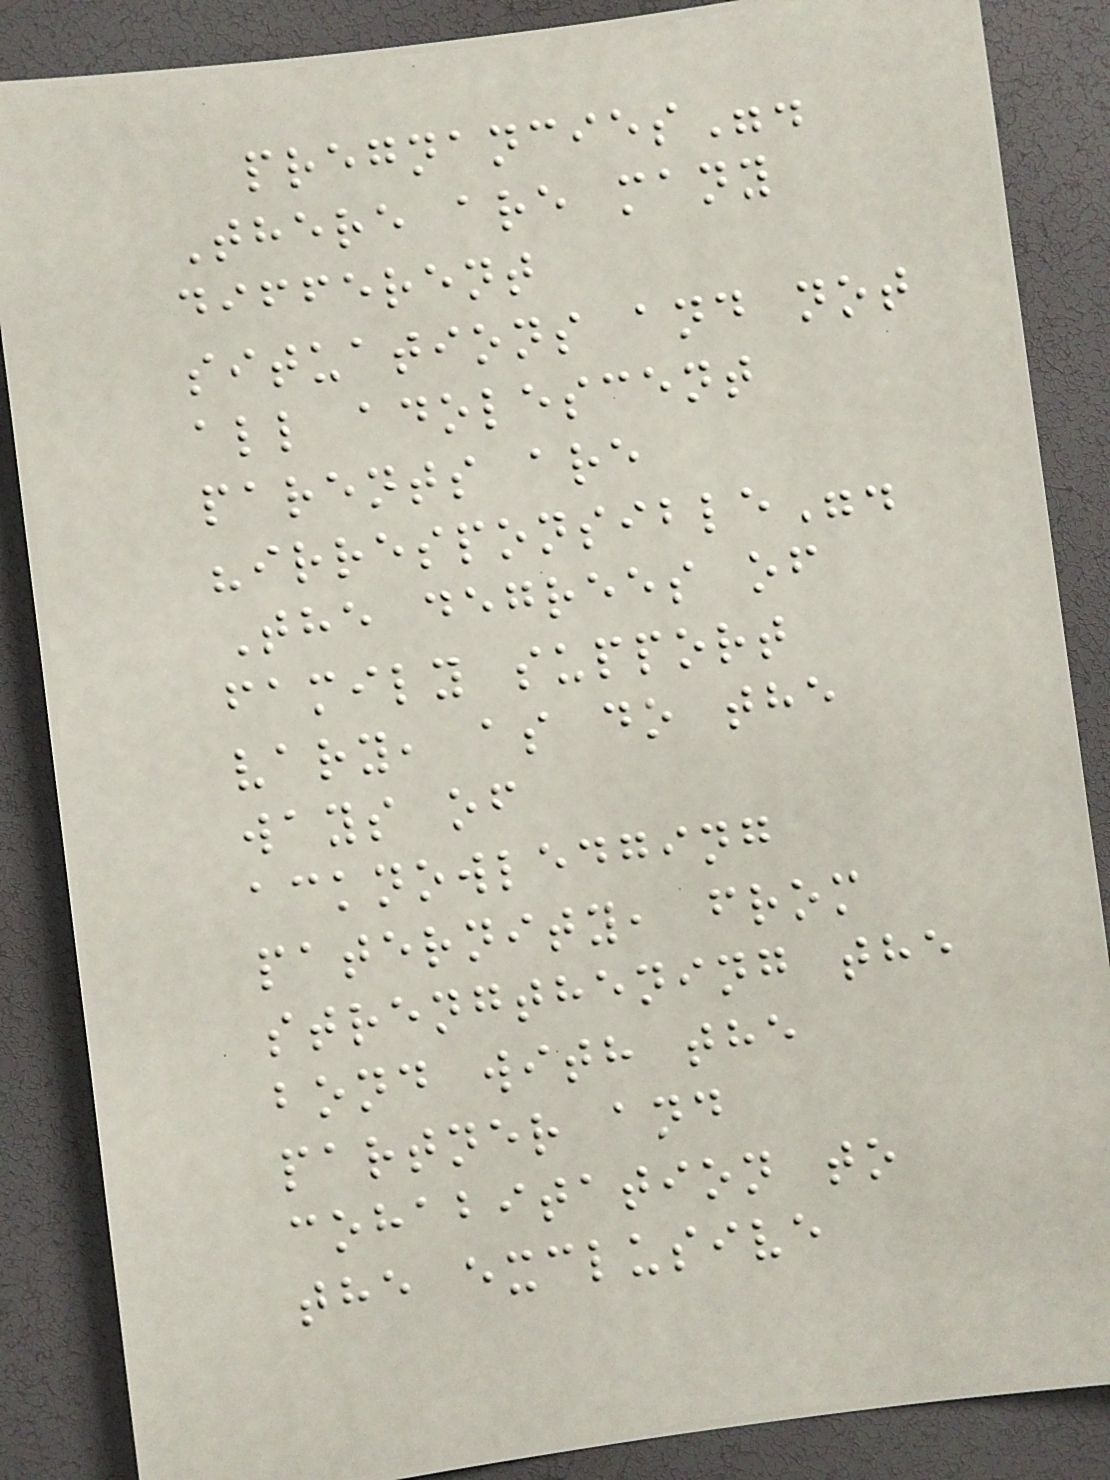pregnancies".
There are many
different
situations and not
all adolescent
parents are
"irresponsible".
The degrees of
family support
vary, as do the
ways of
acknowledging
paternity, from
strengthening the
bond with the
partner and
cohabitation to
the exclusive
